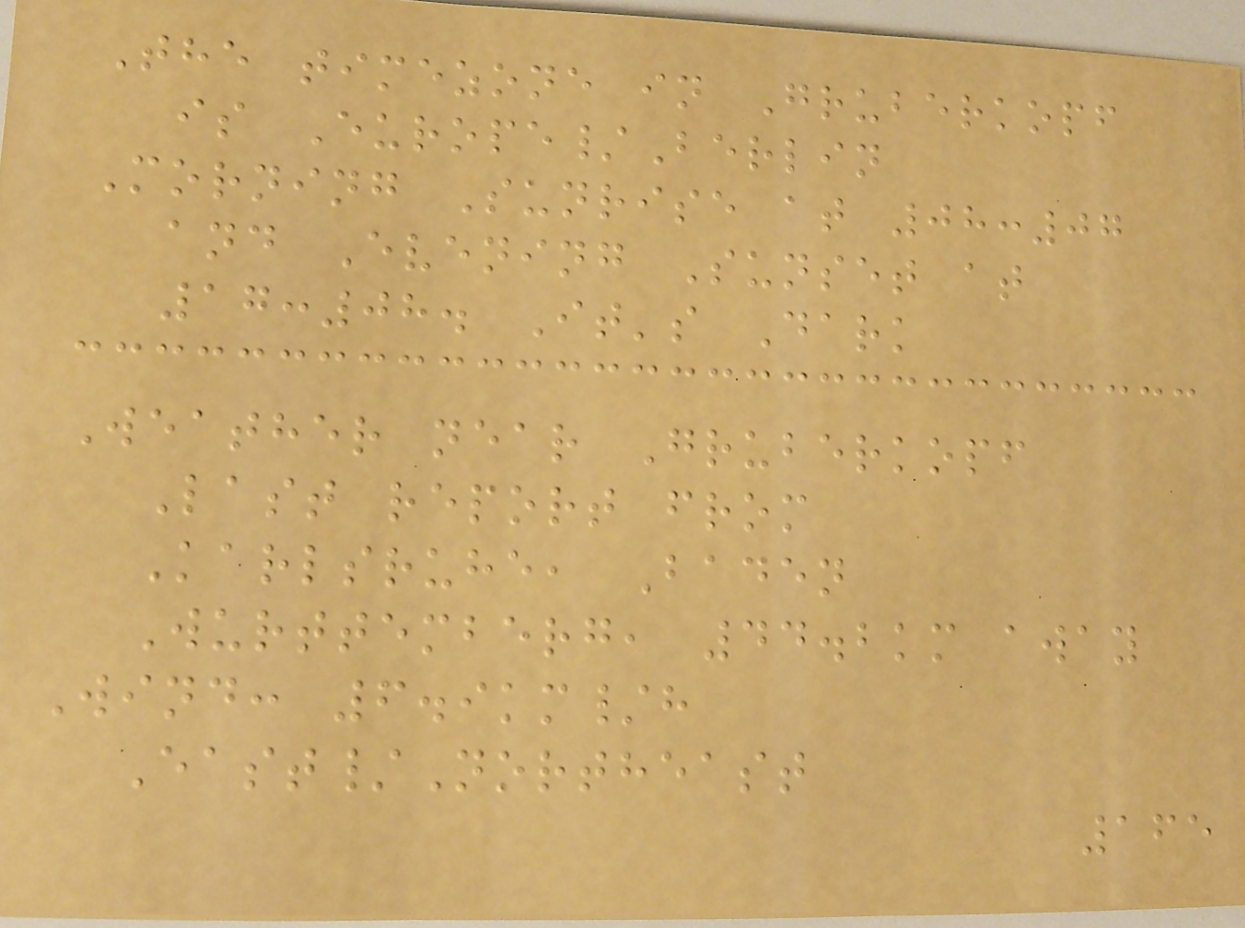The timezone in Gruberkopf
is Europe/Berlin
Morning Sunrise at 08:07
and Evening Sunset at
17:08. It's Dark
Weather near Gruberkopf
Last report from
Karlsruhe, Baden
Wurttemberg, 44.2km away
Wind: 6.9km/h
East/Northeast
165
